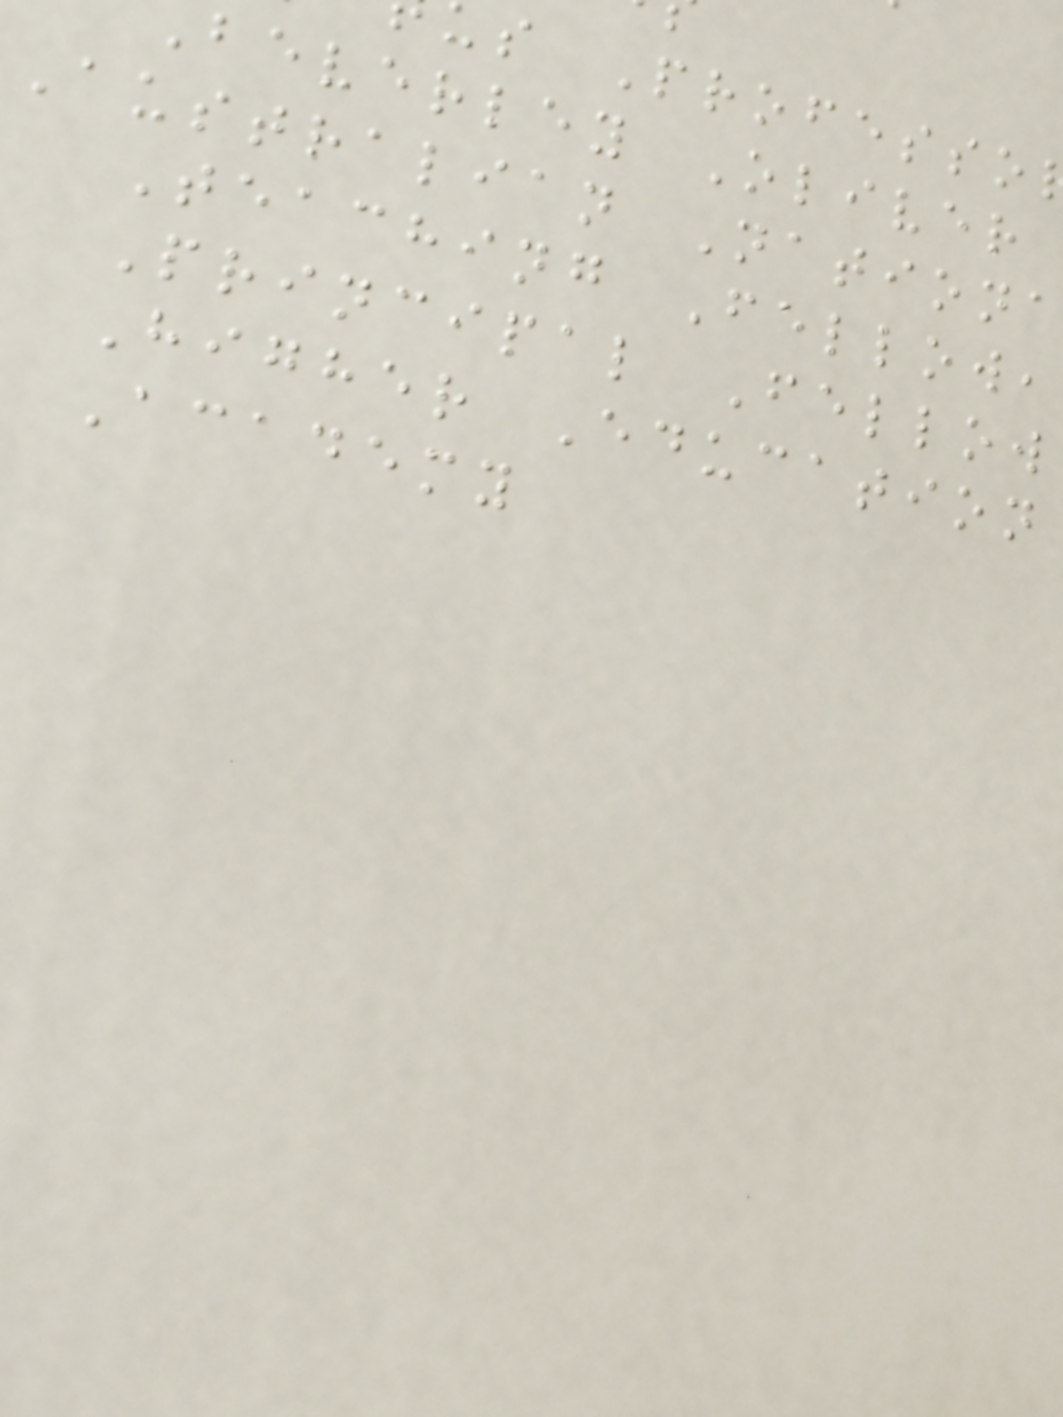s Professo
beverley Oliver
Australian Nationa
Teaching Fellow,
Principal Fellow
Higher Education
Academy
